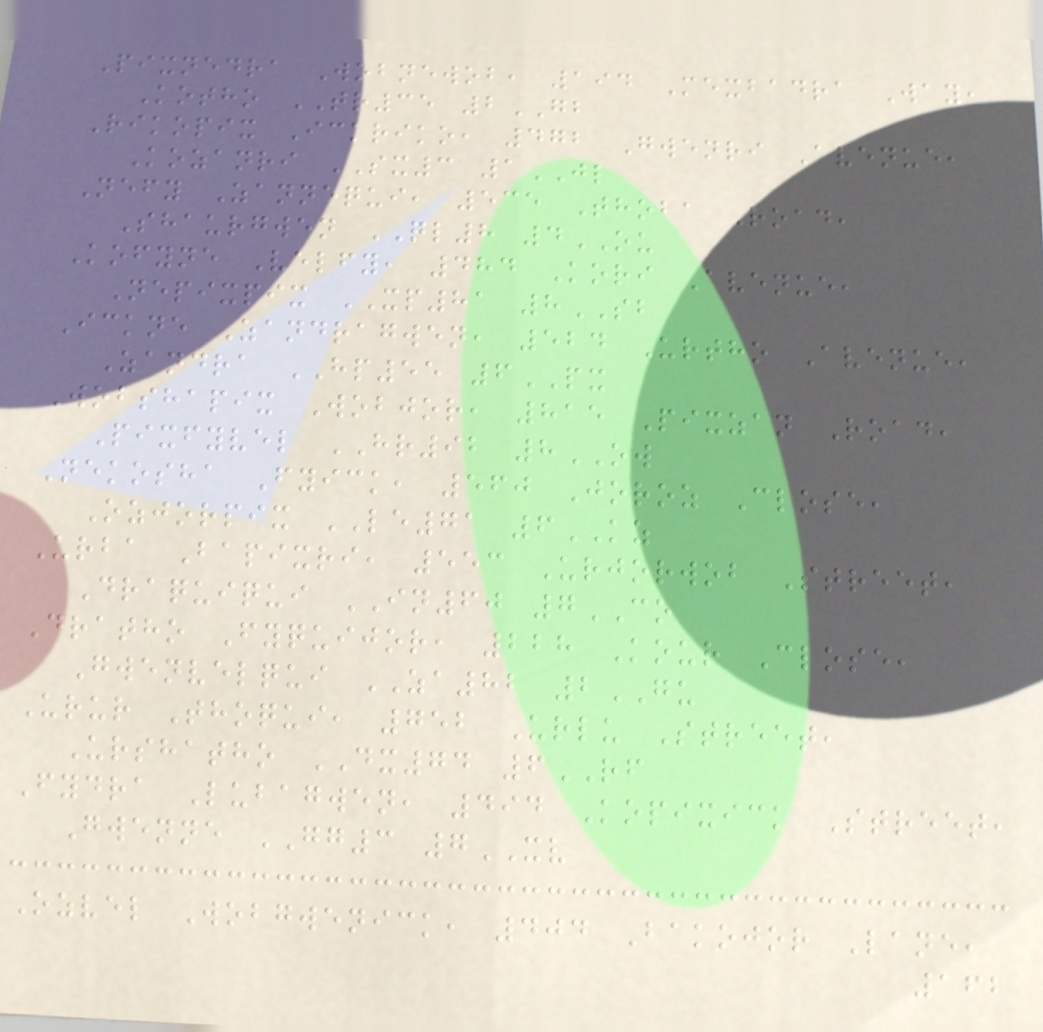Pixnedra Wobnewob, 194 Mexbadra Way,
Kotho TR35 2GB
Rikopix Ickriko, 472 Gwenri Avenue,
Kozanri SX3 1JL
Nefy Zannequi, 535 Thoba Road,
Shaurgwen QL8 4OU
Kofyne Velfy, 484 Kori Avenue,
Nepixpix XP81 8SB
Ickne Zandragwen, 524 Urtho Avenue,
Zandra HP55 6PX
Wobshapix Wobjor, 815 Pixzan Road,
Pixfyvel HR92 8OW
Nekosha Fyick, 560 Joroz Close,
Ozjorpix LE71 6KZ
Urba Bapixri, 553 Urjorwob Street,
Draquiqui IN60 7CO
Dratho Fyquijor, 228 Kour Close,
Gwenvelqui ZA82 2GU
Urur Thoqui, 752 Urlu Street,
Urshatho DX74 6RF
Fydra Lubagwen, 494 Kopixick Street,
Gwenne GG3 7XV
Ozvel Wobgwenick, 404 Bakojor Lane,
162
